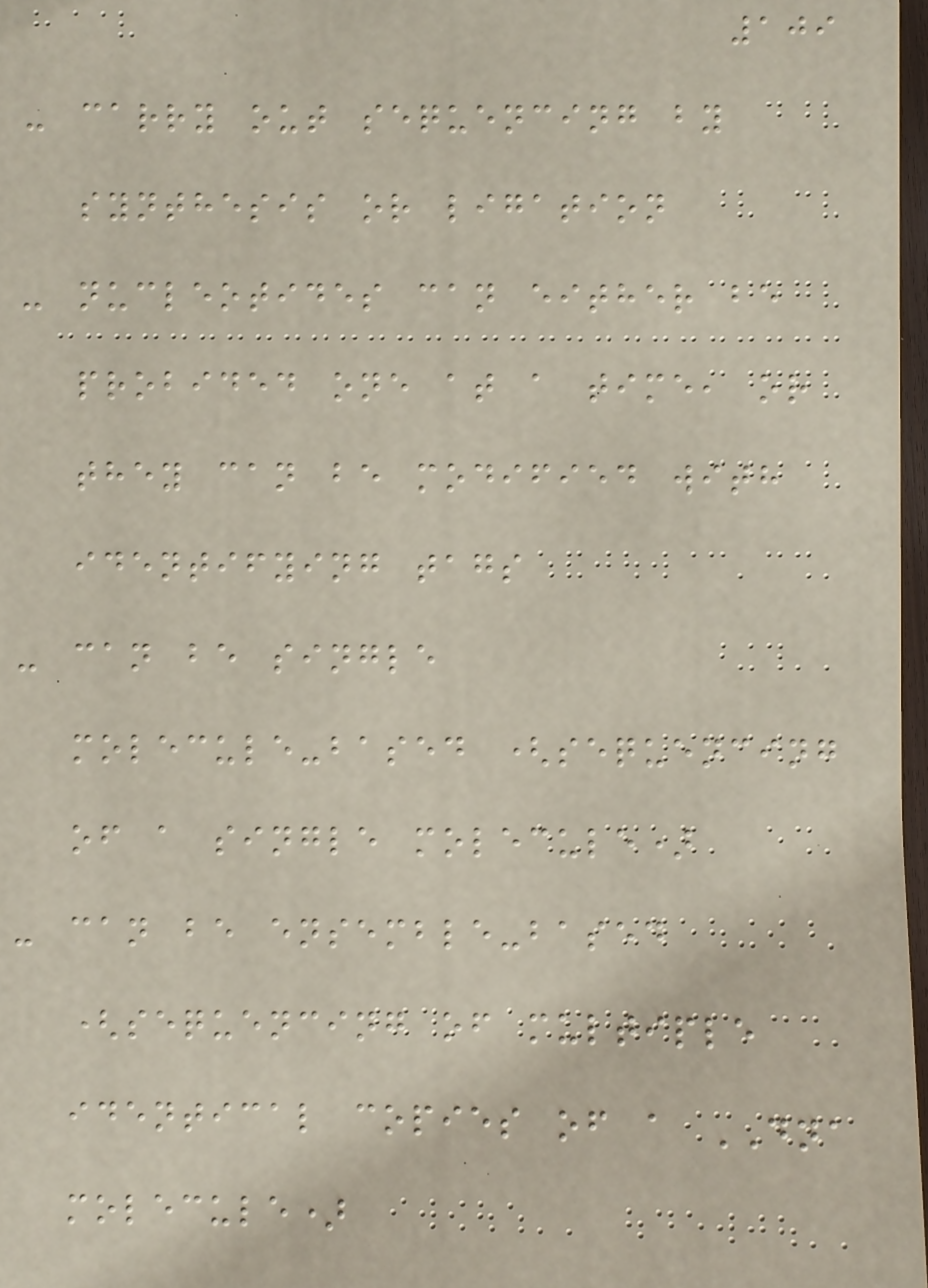109
- carry out sequencing by
synthesis or ligation
- nucleotides can either be
probided one at a time, or
they can be modified with
identifying tags
- can be single
molecule-based (sequencing
of a single molecule)
- can be ensemble-based
(sequencing of multiple
identical copies of a DNA
molecule)
